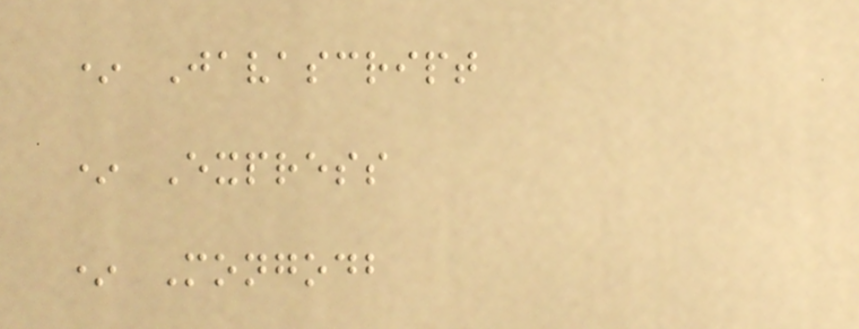* Javascript
* Express
* Mongodb
